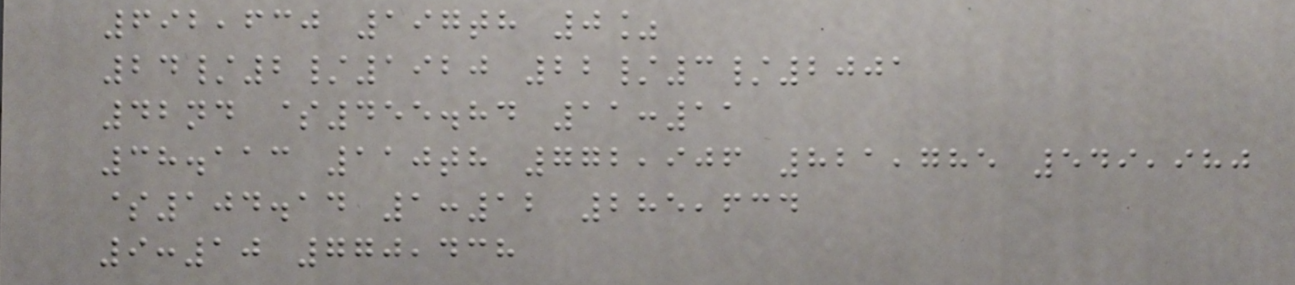692,630 197th 0%
24/2/1920 22/3/2001
42nd $455.84 11:11
38.113 110th 772,906 821,785 549,980
$104.14 1:12 285,634
9:10 770,438
